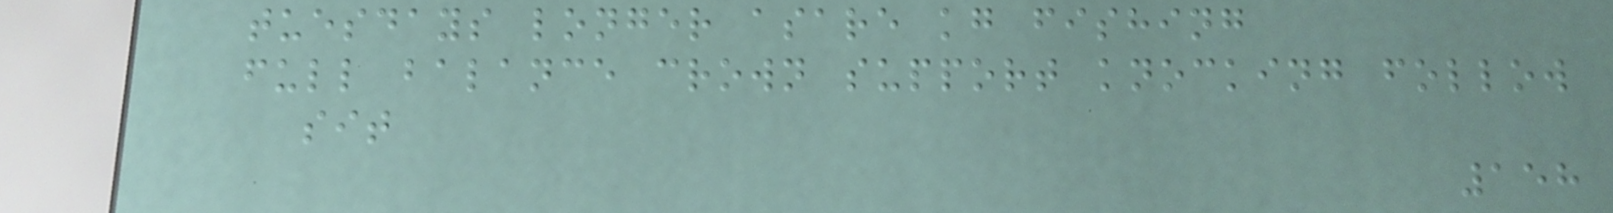tuesdays longer asare kg fishing
full balance crown support knocking follow
sit
158
